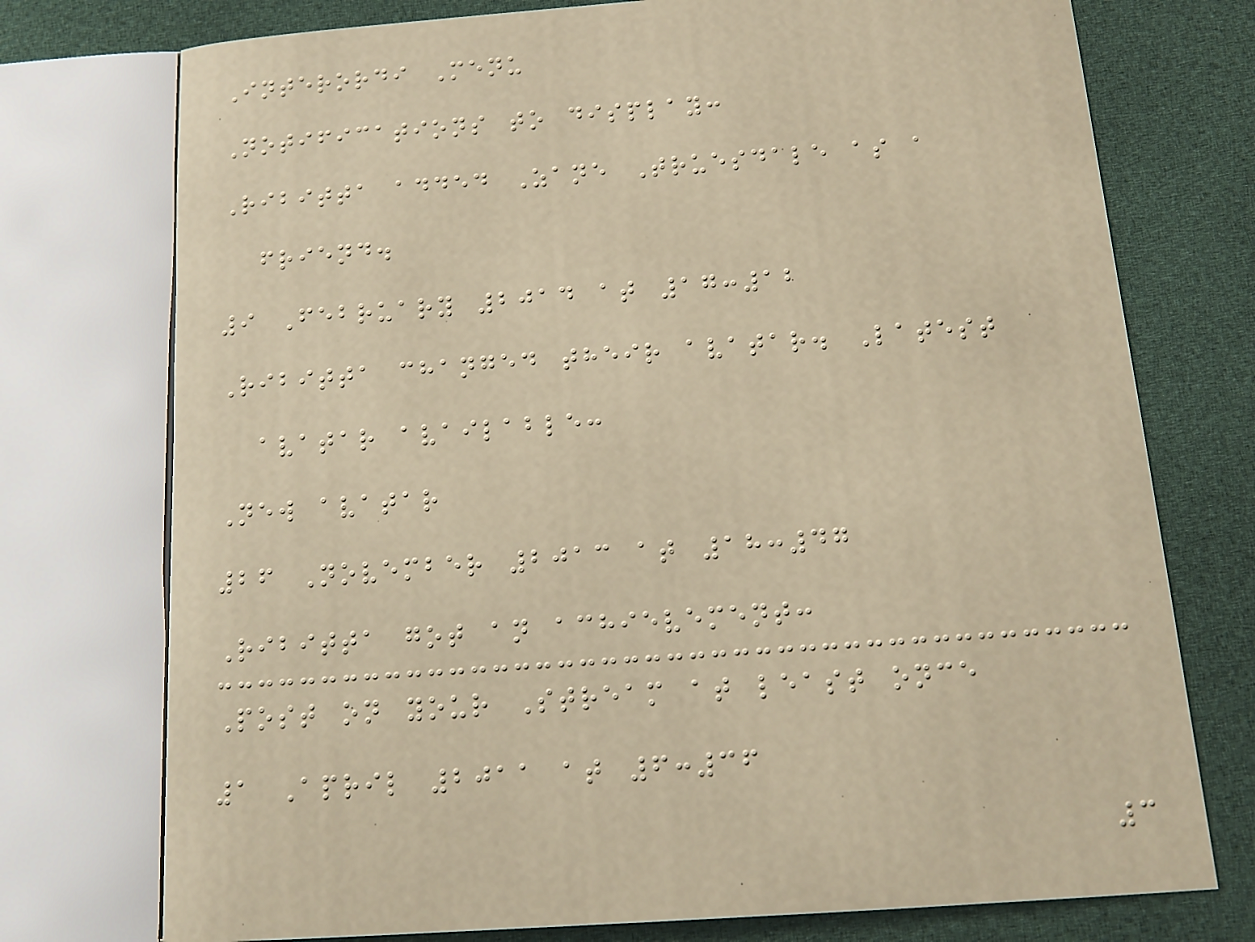Interordi Menu
Notifications to display:
Ribitta added Zane Truesdale as a
friend.
9 February 2014 at 17:12
Ribitta changed their avatar. Latest
avatar available:
New avatar
26 November 2013 at 18:47
Ribitta got an achievement:
Post on your Stream at least once
1 April 2011 at 6:36
3
